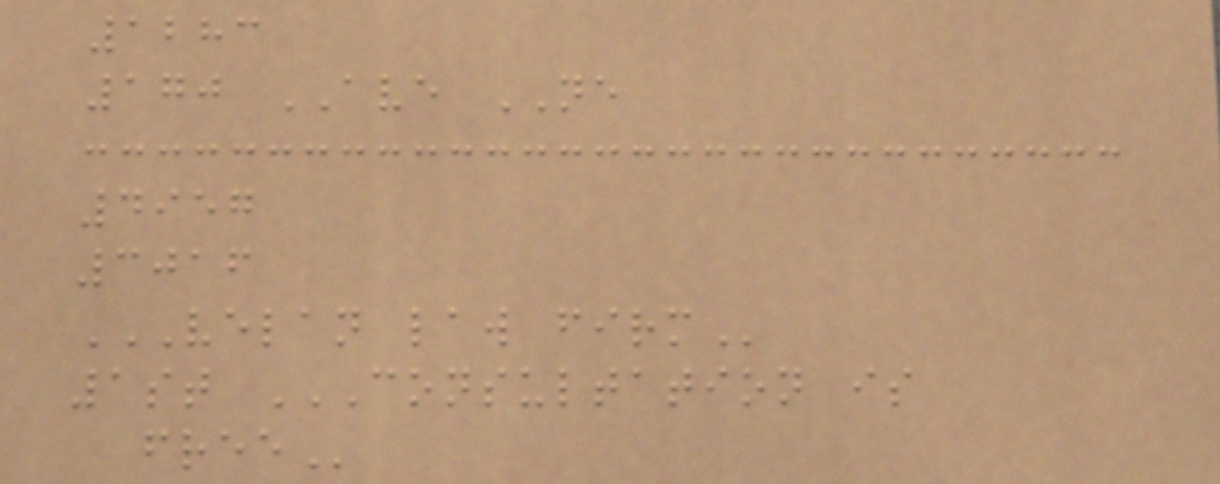1283
170 AVE NE
4957
3016
VELAN LAW FIRM
1st CONSULTATION IS
FREE
